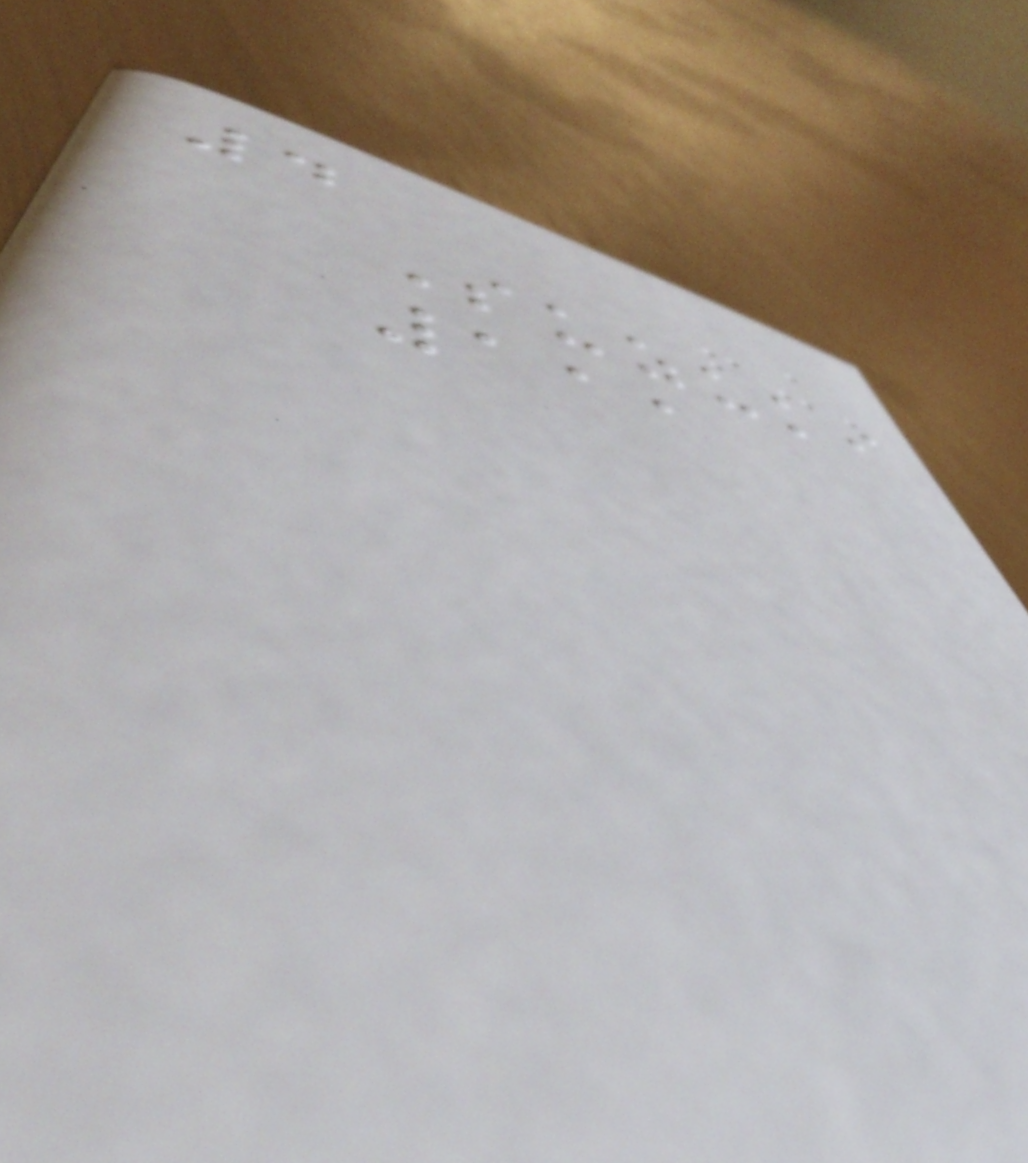4
Suzuki
111
